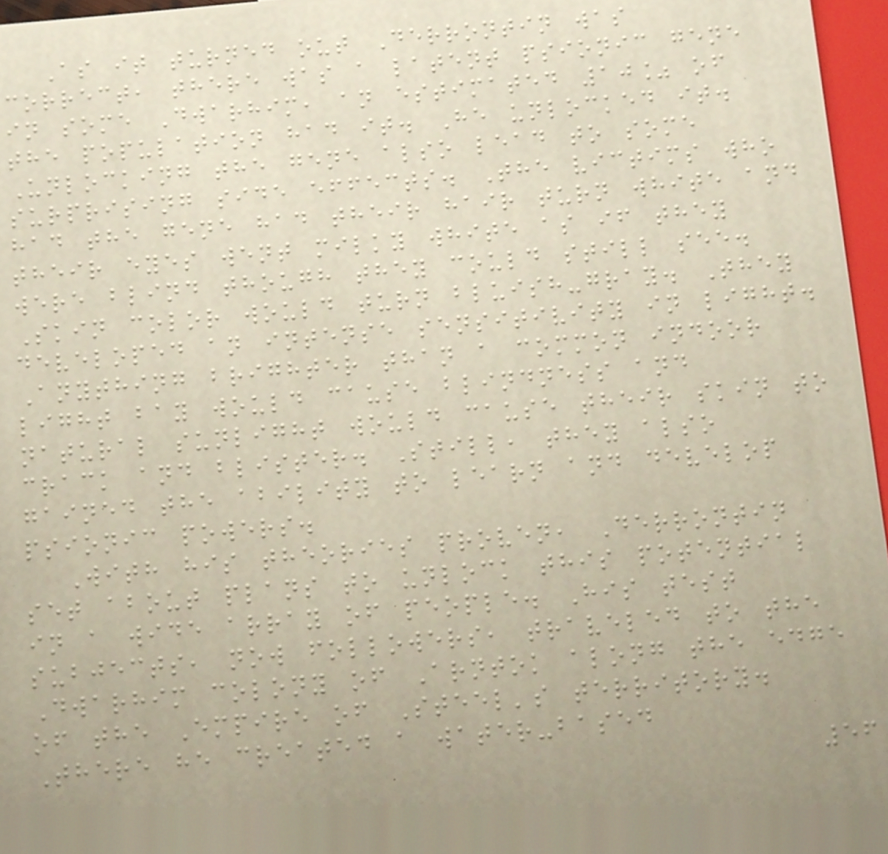As it turned out Derrontin was
correct, there was a latent psionic gene
in some Dwarhim, an estimated 10% of
the population had it. He unlocked it.
Unlocking the gene also lead to some
surprising side effects. The victims who
had the gene had their hair turn white and
their eyes went milky white as if they
were blind though they could still see.
Skin color would turn bluish-gray. They
developed an intense sensitivity in light.
Anything brighter than a common indoor
light bay would cause blindness and
natural sunlight would cause their skin to
crack and blister. Still, they also
gained the ability to learn and develop
psionic powers.
With his theories proven, Derrontin
set about plans to unlock this potential
in a wide array of people. His test
subjects, now followers, traveled to the
Dwarhim colony of Arntok along the edge
of the Empire of Steel's territory.
There he created a water-based
56
